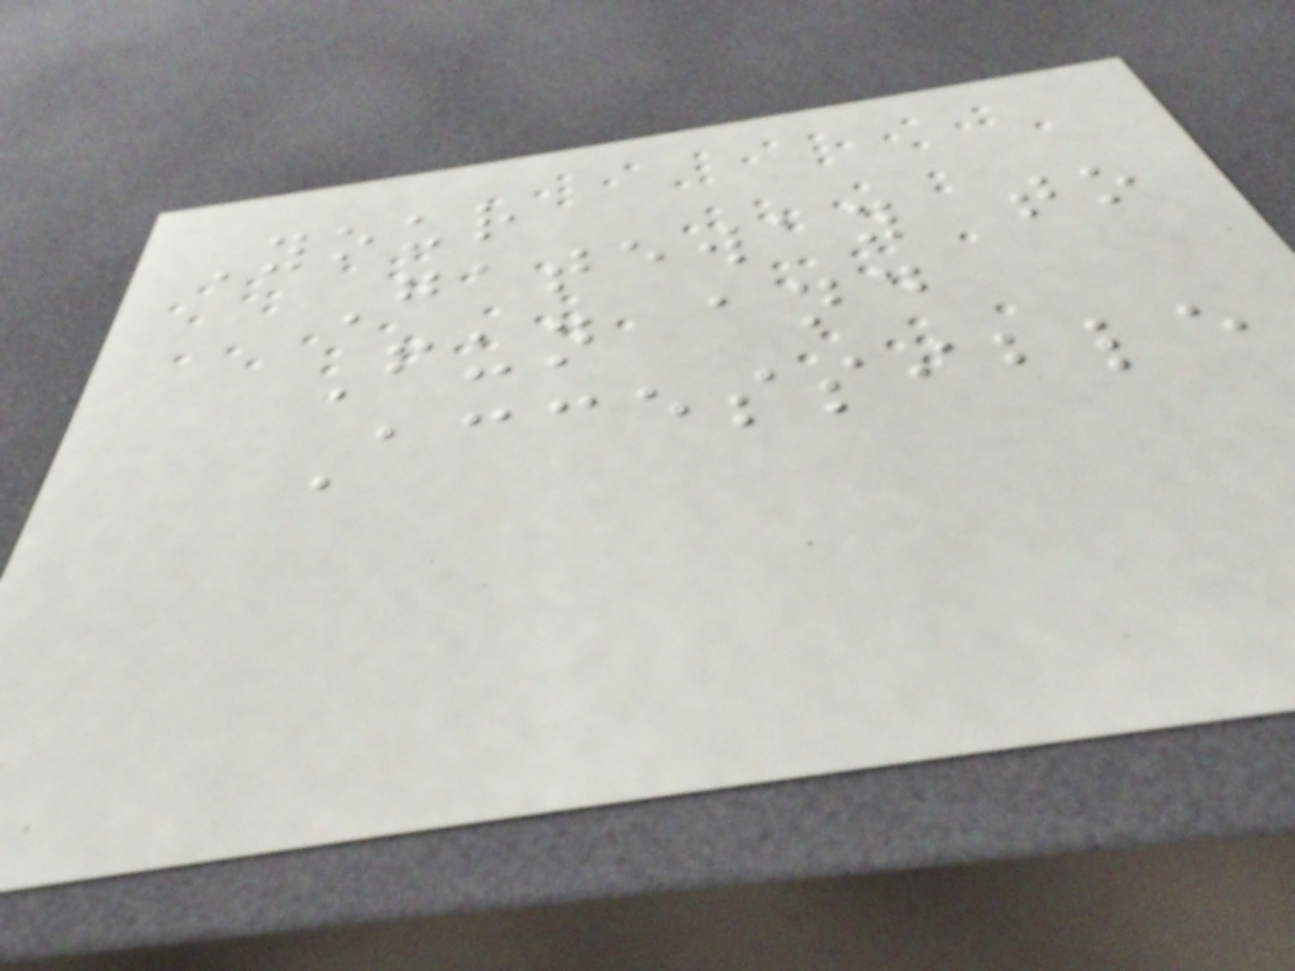Your
Gateway to
Fun and
Accessible
